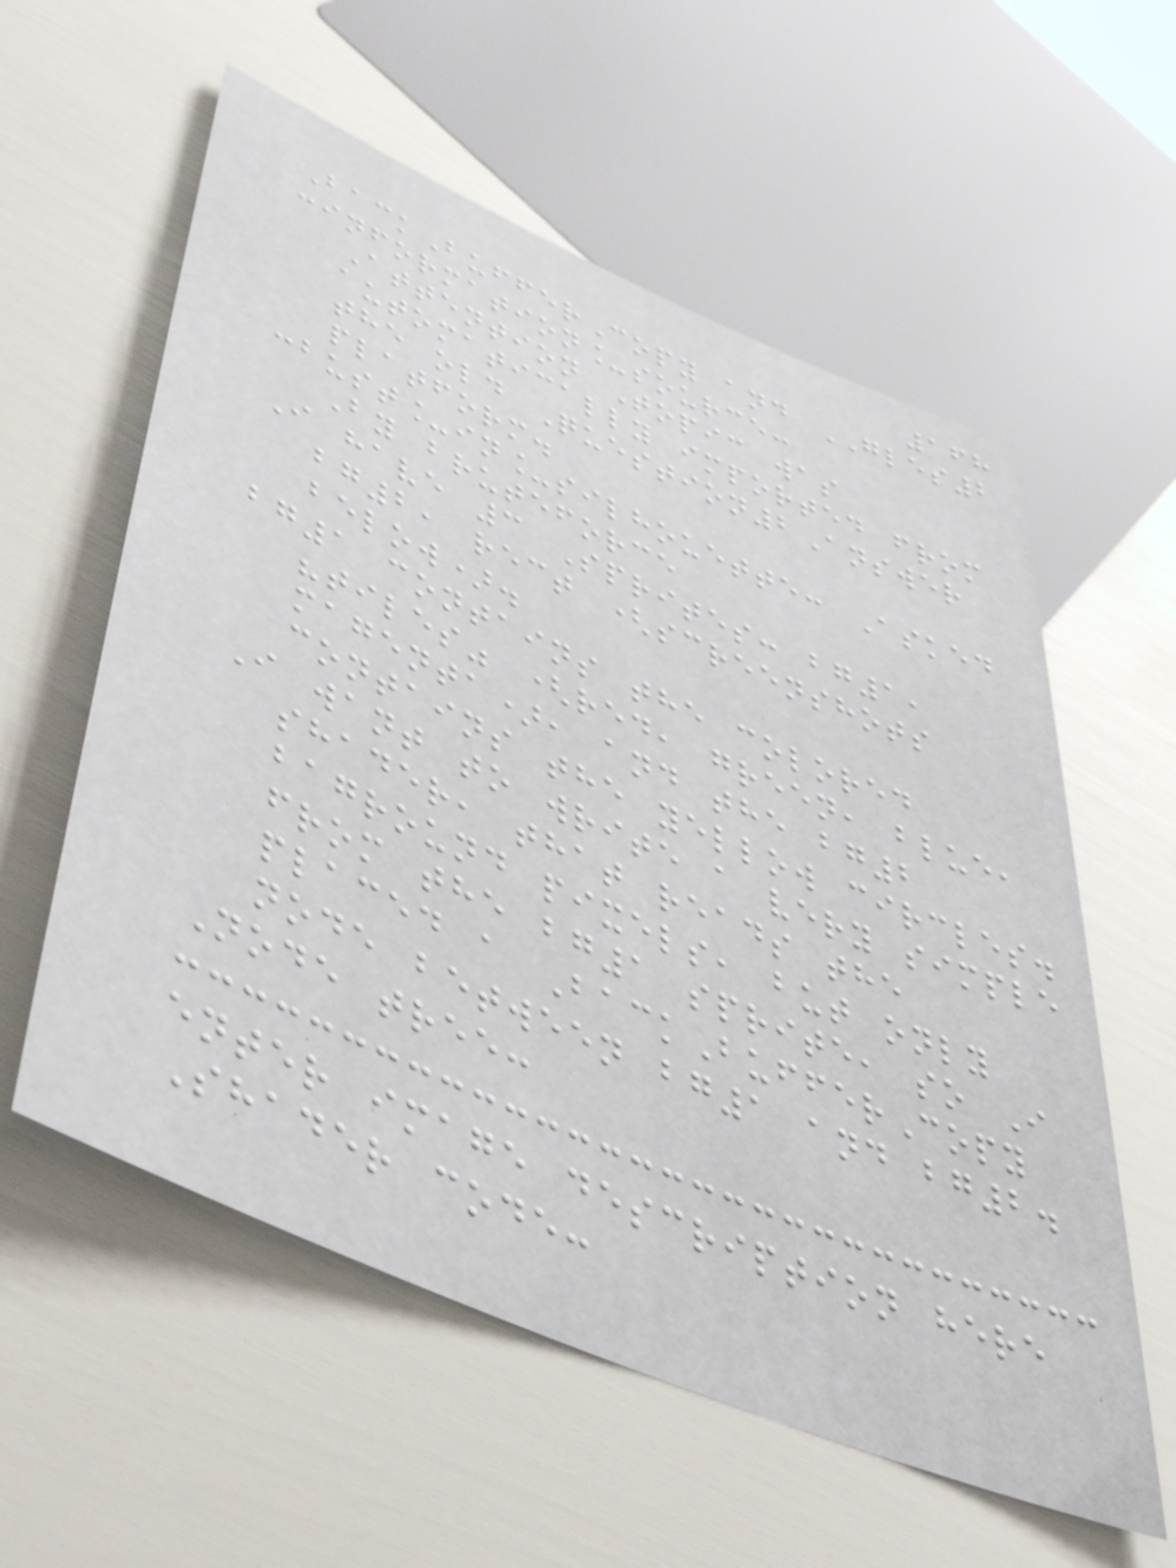168
BackBufferCopy and GLES2
:information_source:
Attention Topic was
automatically imported from
the old Question2Answer
platform.
:bust_in_silhouette: Asked
By bruteforce
I have 3 Sprites: bg1,
bg2, rect (screenshots
below).
bg1 contains the colored
"tiles" (red, green, blue,
magenta), and the bg2
contains the yellow circles.
I want to write a very simple
shader, that reads the
baground pixels, but only
from the bg1 sprite, so I
placed a BackBufferCopy
node between bg1 and bg2.
Node tree:
enter image description here
Shader code:
